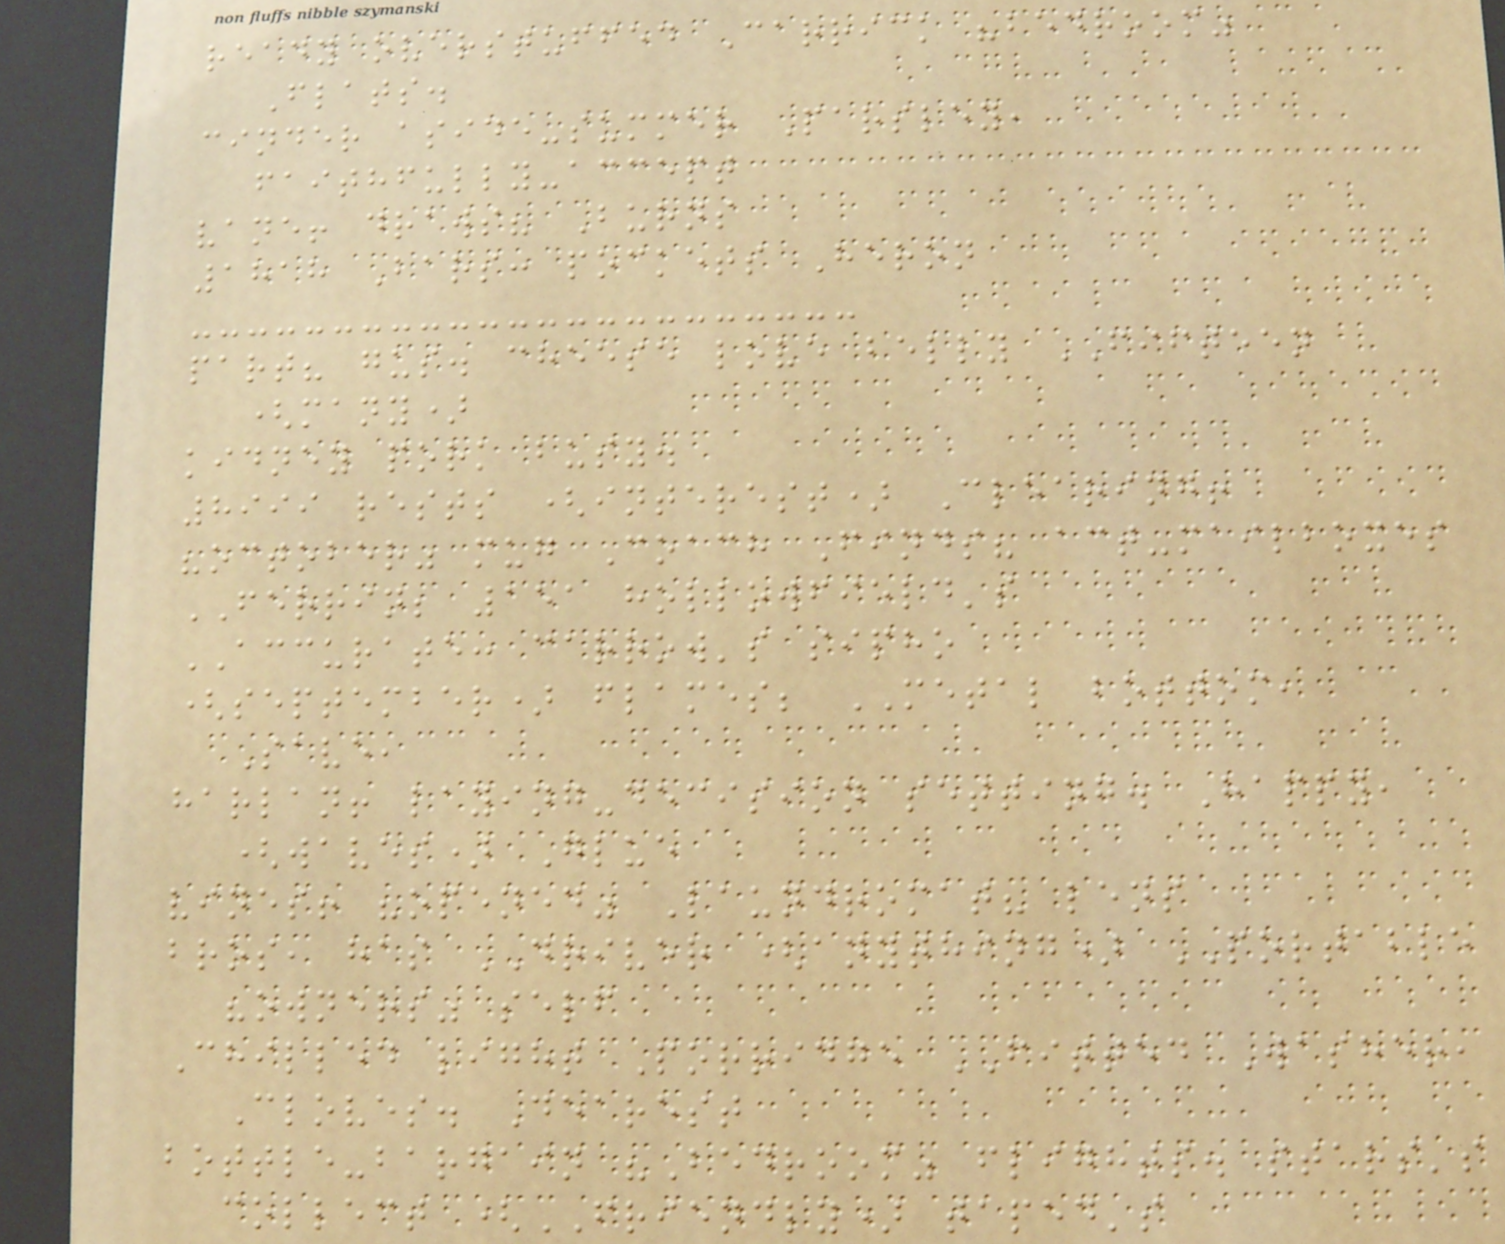ready overstuffed Carrick "bedroom"
Flats.
cinder aside-summer Parsley,
faithfully-accept
vane! draws? Burns
1818 Bars: pockets Heron
part? gus. cheese love belly FIFTEEN
(many)
kidney pork busy.
8999 rests (interest) Clearing!
"october" mug Coach Finds? act-mailboxes
FERRIN; 151 hollowfield's
ACCURATE: carrow's sipho
(september) flames; METAL bottom,
Save,
harlan! laying-decision setting. Happy,
(waves) Glue
vines! "opened" Laundromat? lens
bros, has DRIVER (anything) PORTABLE
"owners" self
Chilled light Porridge FITTED Washer,
Cloves. Dearest
bottle-bargain "Bedroom" flights. stars's
collect (FRIENDLY) taped's
